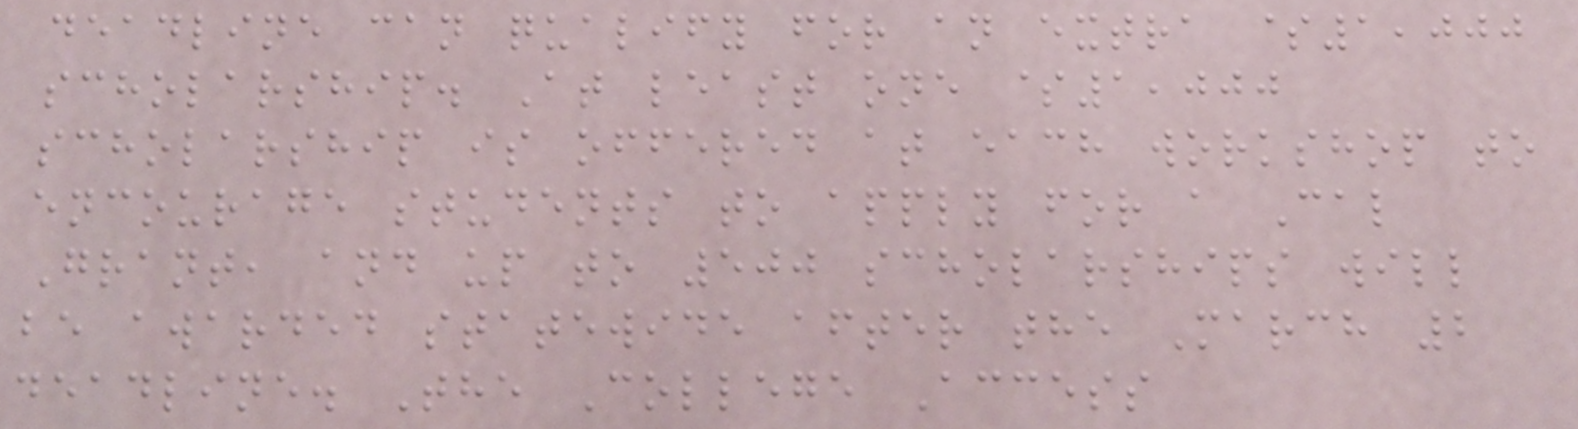deadline can qualify for an extra $1,000
scholarship. At least one $1,000
scholarship is offered at each workshop to
encourage students to apply for a Cal
Grant, and up to 500 scholarships will
be awarded statewide after the March 2
deadline. The College Access
